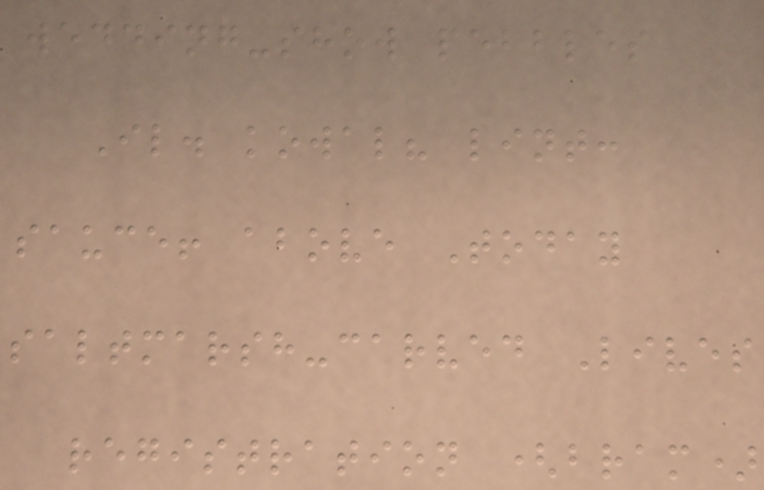wedding-show pebbles
Il. kowal? lint:
sauce! above Today
saltmarsh-carved Lives
registration (bram)
